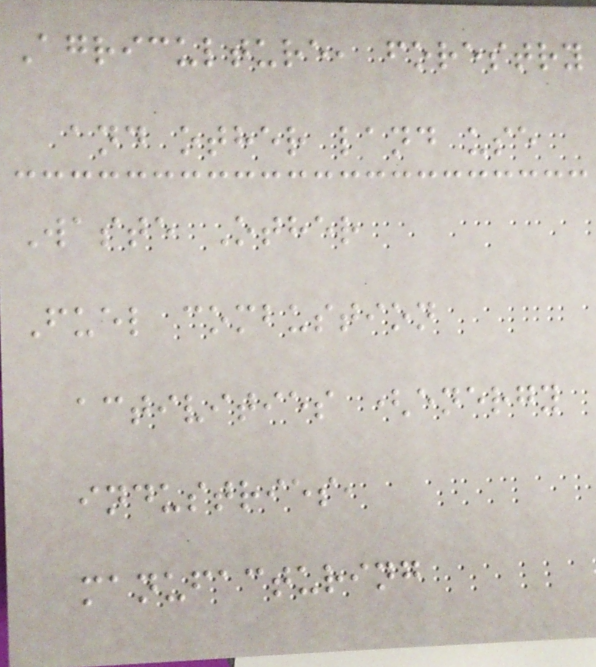Agriculture, forestry
and other land use
Waste Other
Fuel combustion
activities (energy
industries,
manufacturing
